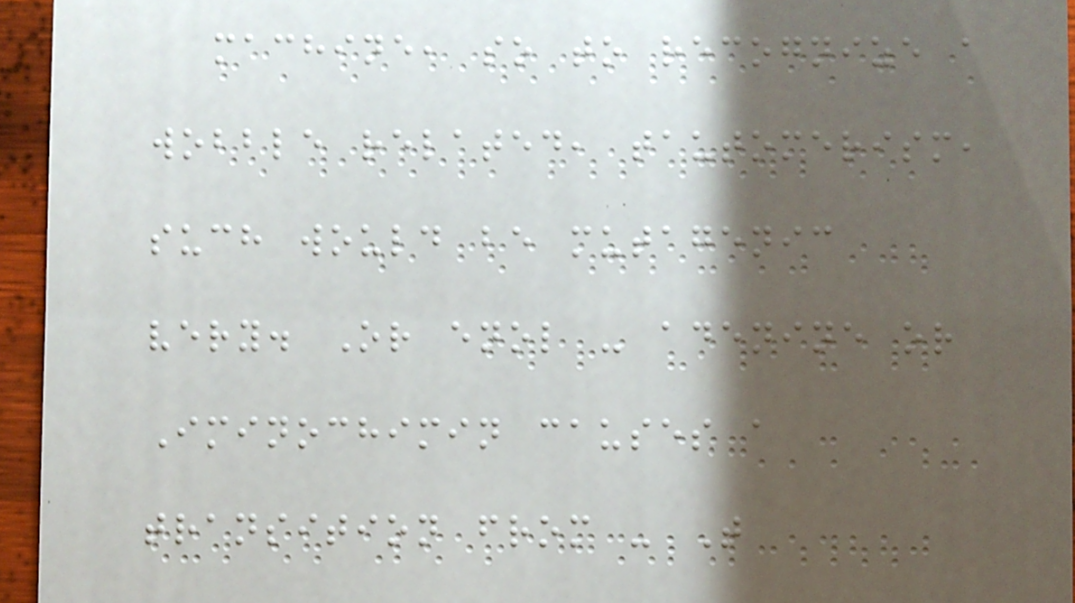machine, so to recognize a
wobble related, tautomerism,
such would be mutagenic
very. Or enol - adenine or
Iminochimin causes a
transition from - T
